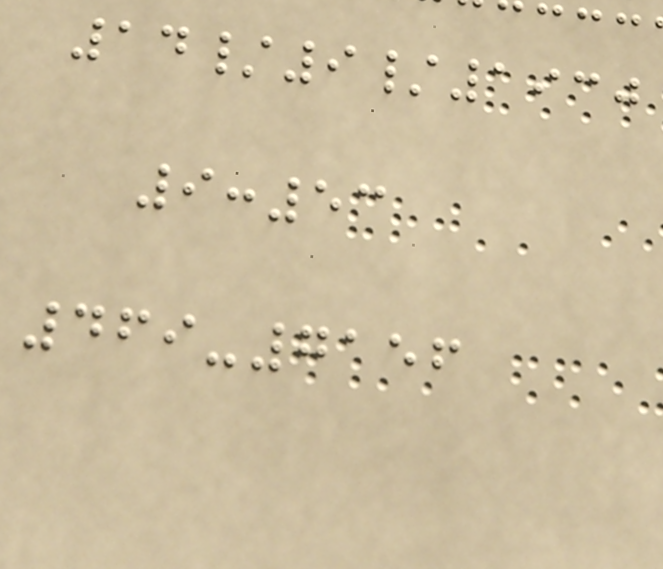14/9/1930
9:53
469-7156
